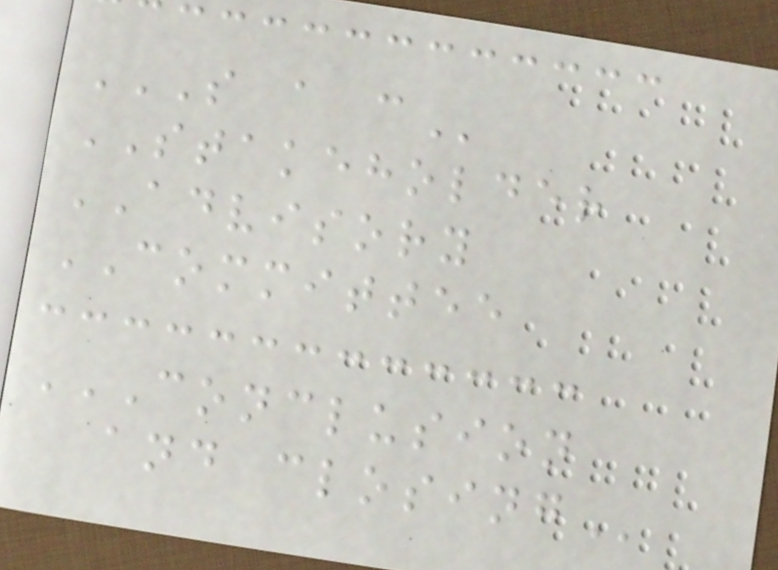S A C
STAKEHOLDER
ADVISORY
COMMITTEE
CONCLUSION
AND CLOSING
